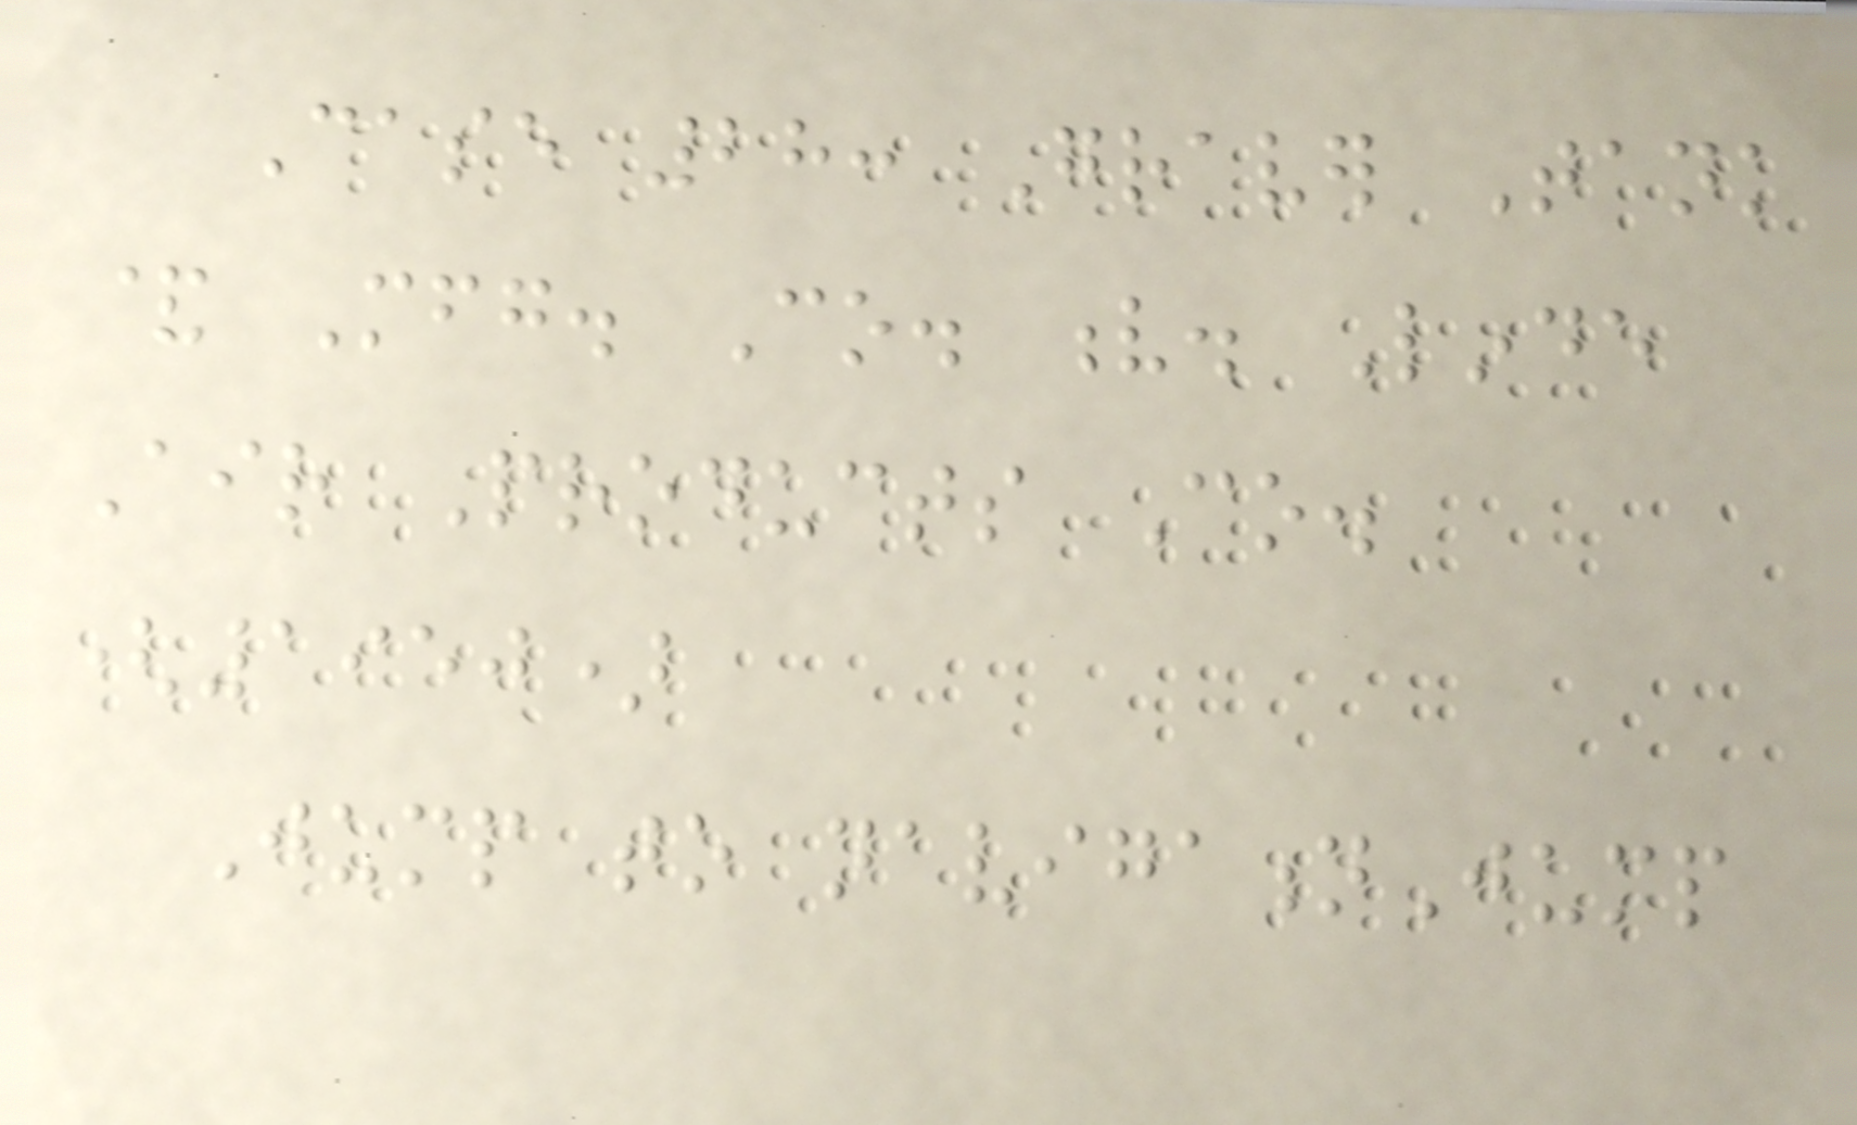Case 28: Graver Tank
& Mfg. Co. v. Linde
Air Products Co.
(1950)
Jump to navigationJump
